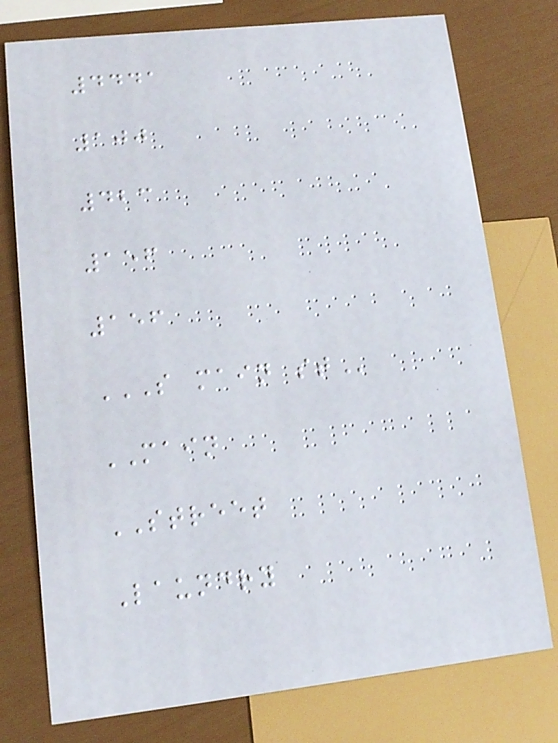4441
100
423
156
156
S MAIN ST
MAIN
STREET
Laundry
